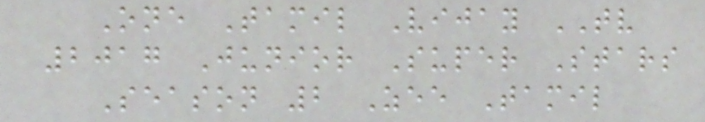One Tamil Vijay TV
2017 Junior Super Stars
Season 2 Zee Tamil
